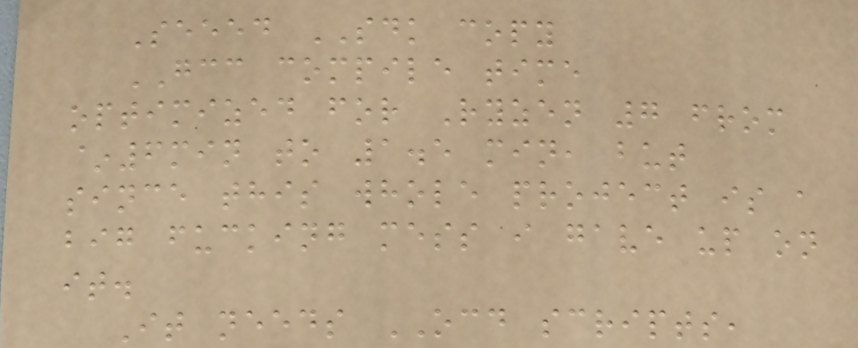Seeed SDK copy
GCC compile time
optimized for Ryzen 7 from
~6min to 1.5 min, but
since this whole project is a
big fucking mess i gave up on
it.
It needs OCD scripts,
